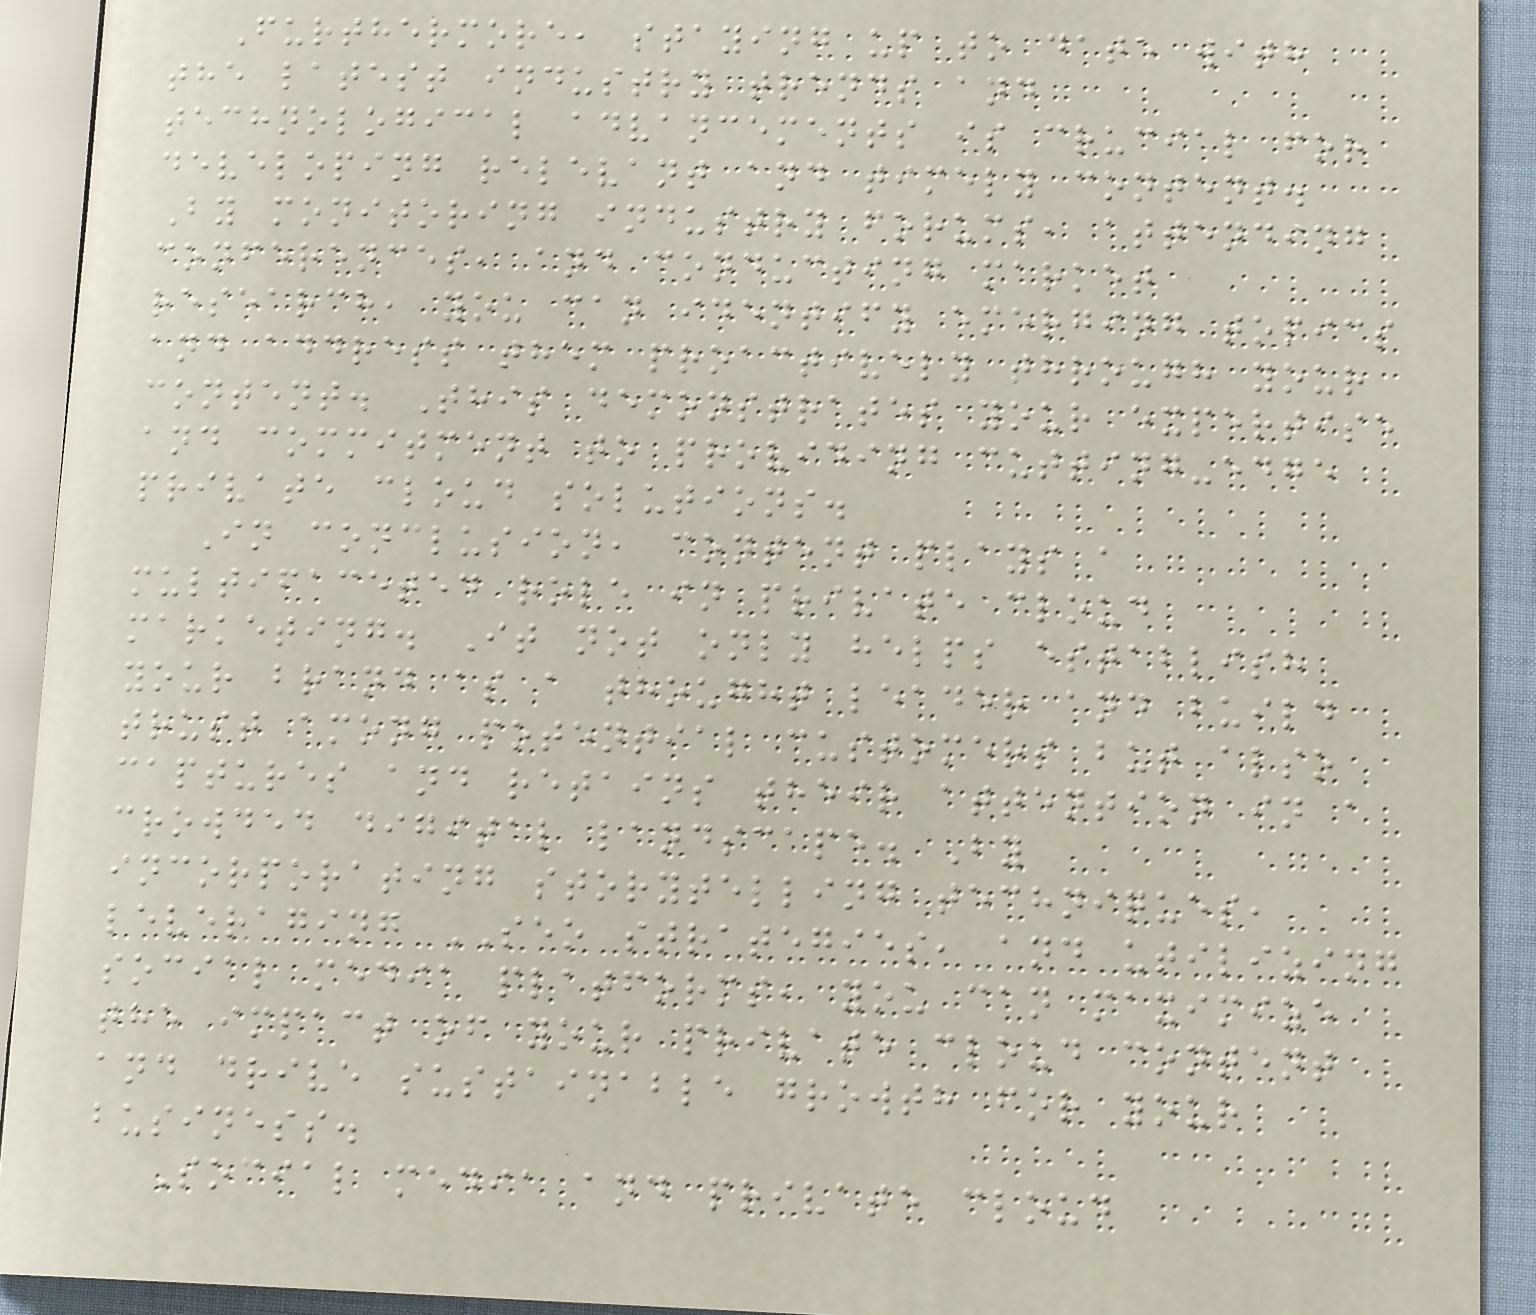Furthermore, staying up to date with
the latest industry trends and
technological advancements is crucial for
developing relevant and timely content.
By monitoring industry forums, attending
conferences, and conducting market
research, you can identify emerging topics
and address them proactively through your
content. This demonstrates your expertise
and commitment to providing cutting-edge
private cloud solutions.
In conclusion, content plays a
multifaceted role in private cloud
marketing. It not only helps establish
your brand as a thought leader and build
trust among potential customers but also
captures and retains their attention in a
crowded digital landscape. By
incorporating storytelling techniques,
leveraging SEO strategies, and utilizing
social media platforms, you can maximize
the impact of your private cloud content
and drive sustainable growth for your
business.
Social media and private cloud
